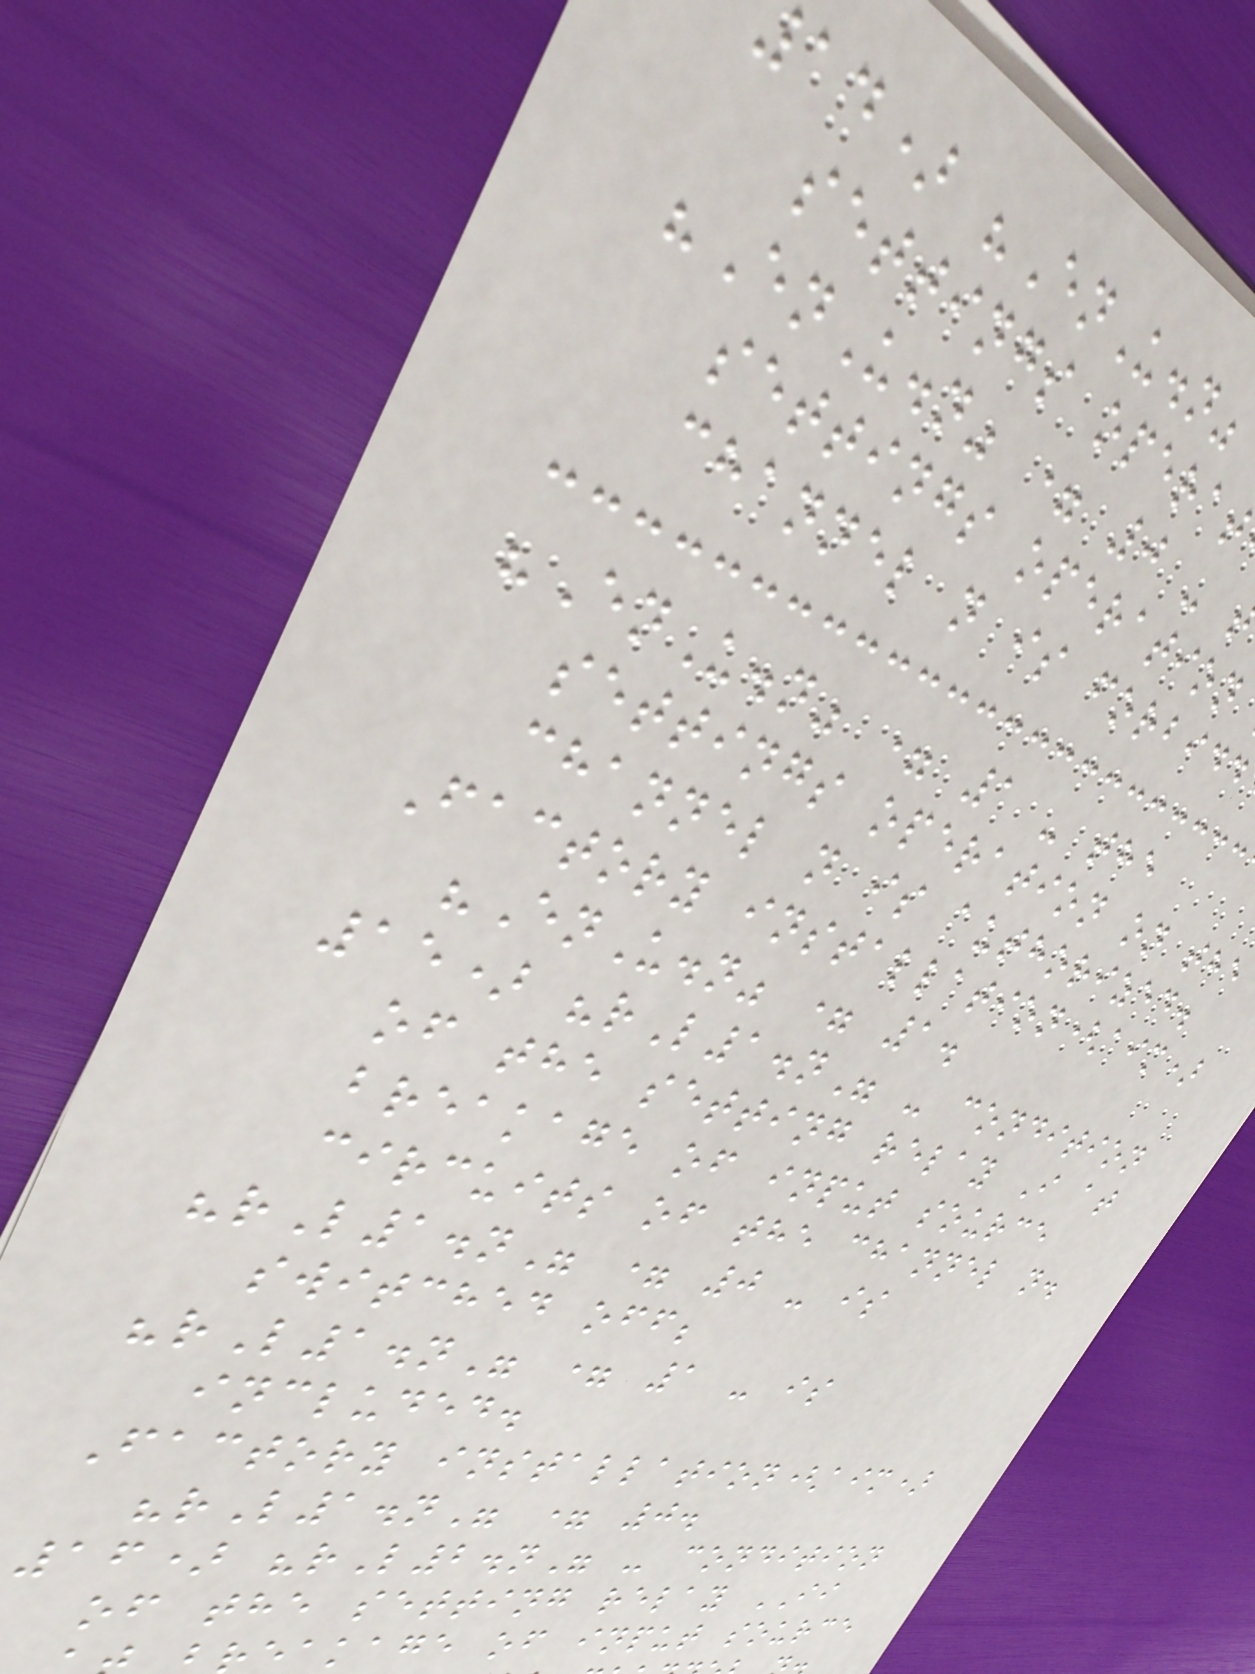ad) "EnU.n"
settings operat
"EnU.n" = 0 -
settings operation
channel n is forbidd
"EnU.n" = 1 - the
settings operation on the
channel n is authorized.
Factory installation(aim)
"EnU.n" = 1.
15) "rL1.n" - condition
of the setting relay I at
breakage of input source
circuits of the channel n.
"rL1.n" = 0 - is
switched off;
"rL1.n" = 1 - is
included.
Factory installation(aim)
"rL1.n" = 0.
16) "rL2.n" - condition
of the setting relay II
eakage of input source
